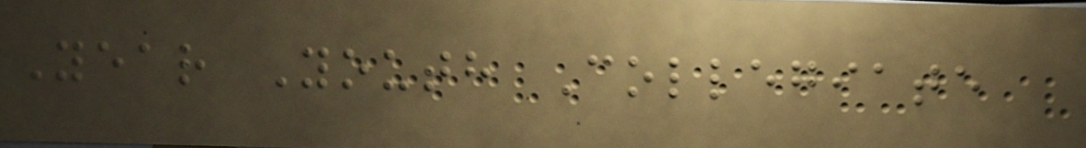Year Youth Collegiate
